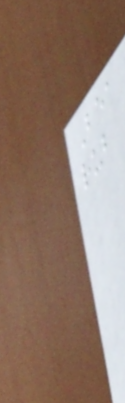Bea
rub
